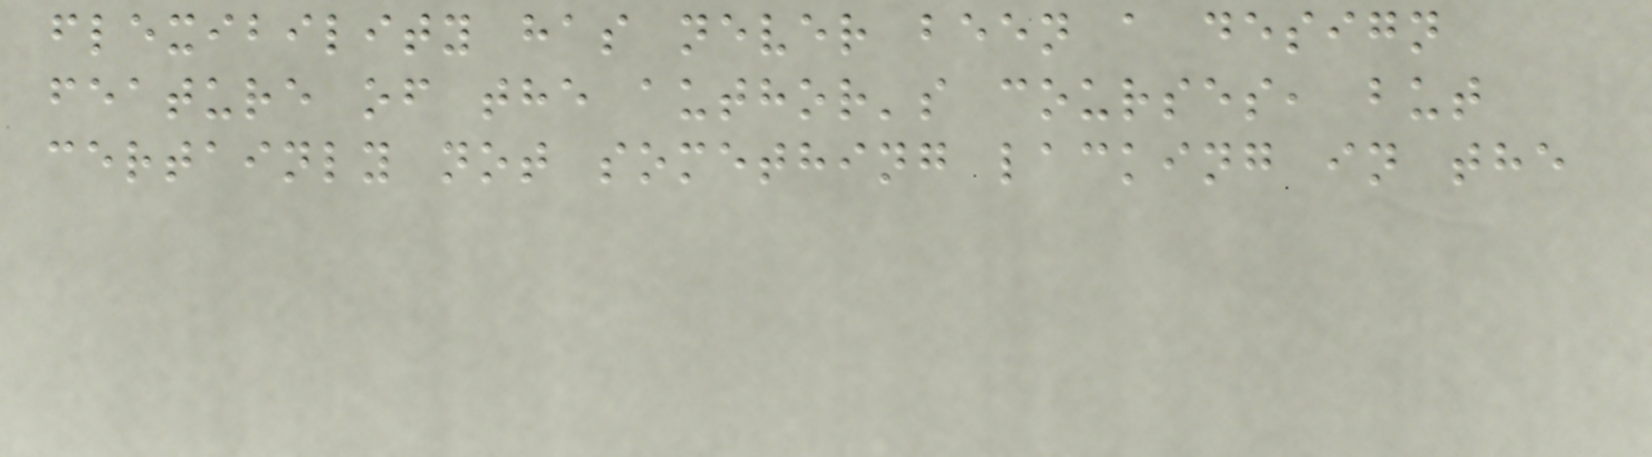flexibility has never been a design
feature of the author's courses, but
certainly not something lacking in the
